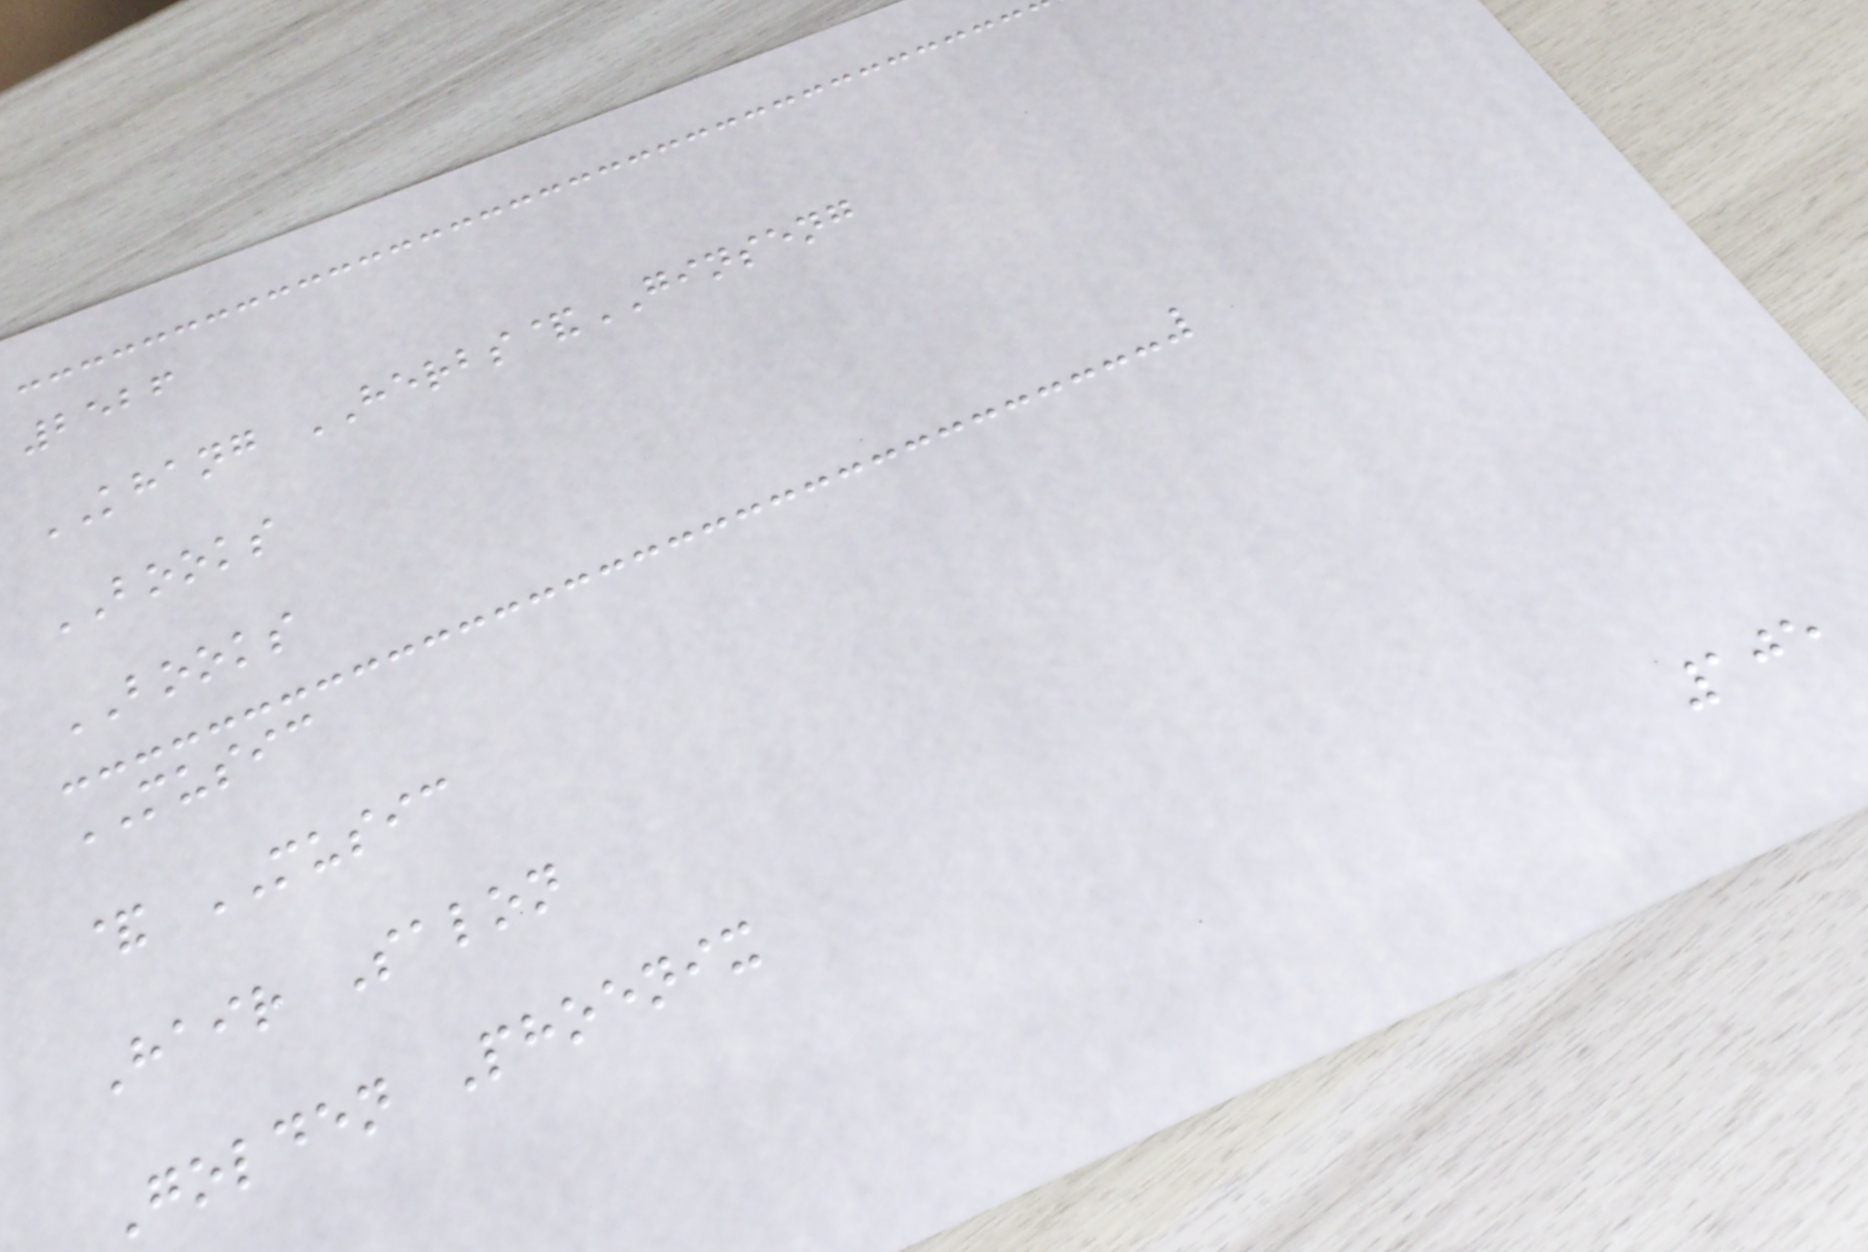2526
KHANG HERBS&GINSENG
BOOKS
BOOKS
MUSIC
& MUSIC
Hair Salon
Golden Phoenix
105
